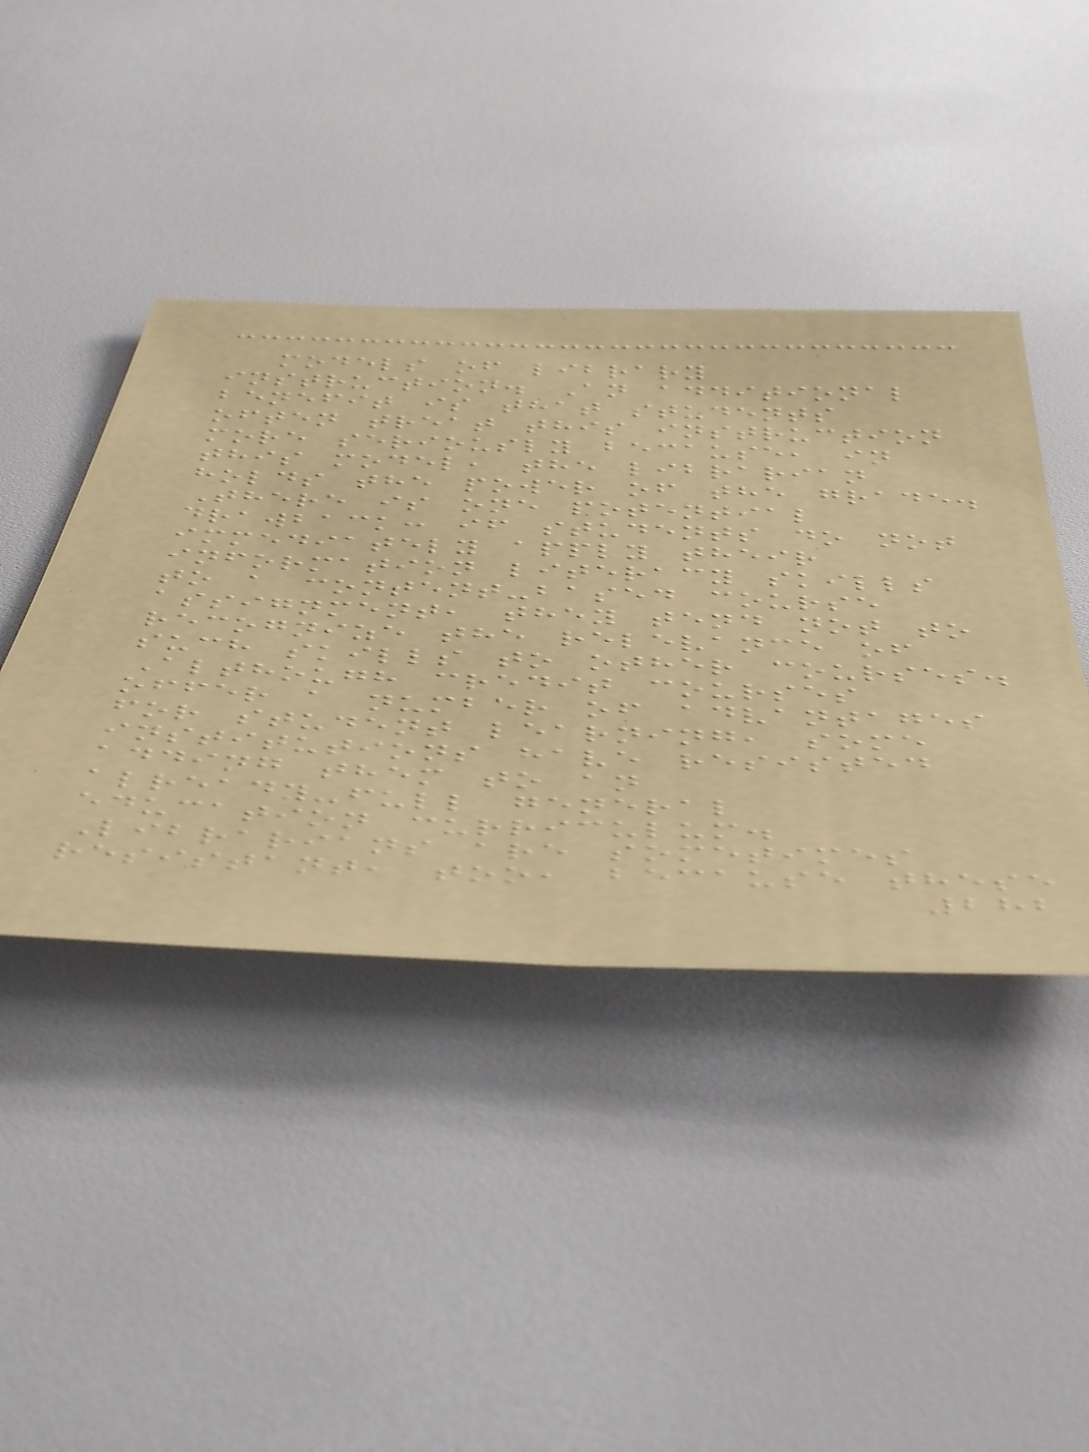models of library
instruction. An additional
benefit is that students
often treat this instruction
more seriously because, in
this model, the librarian
holds the power of the grade.
There is one potential
drawback: if students do not
immediately apply their
information literacy skills
to a content-based course
assignment, they tend not to
recognize the relevance of
such skills to other courses.
Although credit courses
offer a number of advantages
for student learning, some
institutions have resisted
adding them to an
already-full general
education curriculum.
Librarians are sometimes
resistant, too, because these
282
